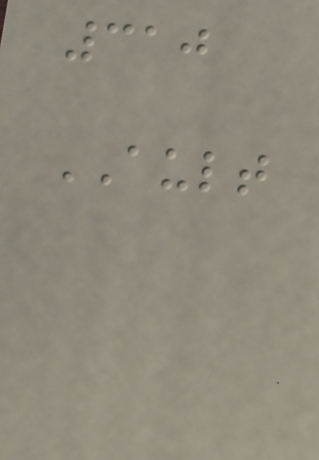310
AULT
